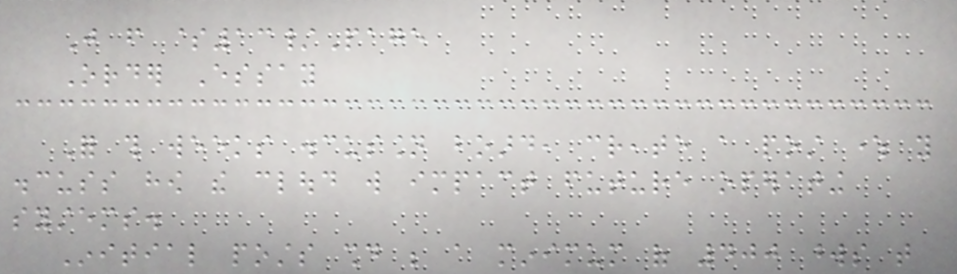Just from $13/Page
Order Essay
For this weeks discussion board, create a post where you
discuss how the cloud will impact future operating
systems.
Initial posts should be a minimum of 400 words that
